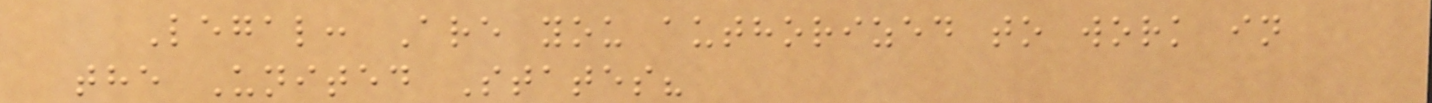Legal: Are you authorized to work in
the United States?
